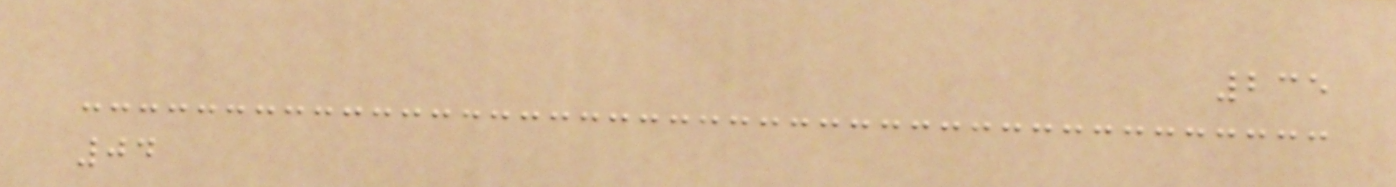235
04
